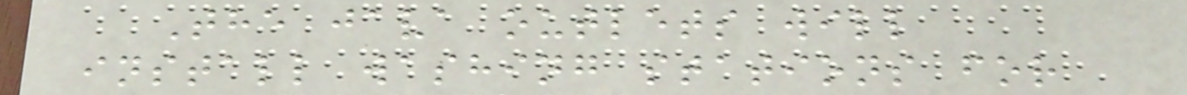The java outlets will
install washing stations for
